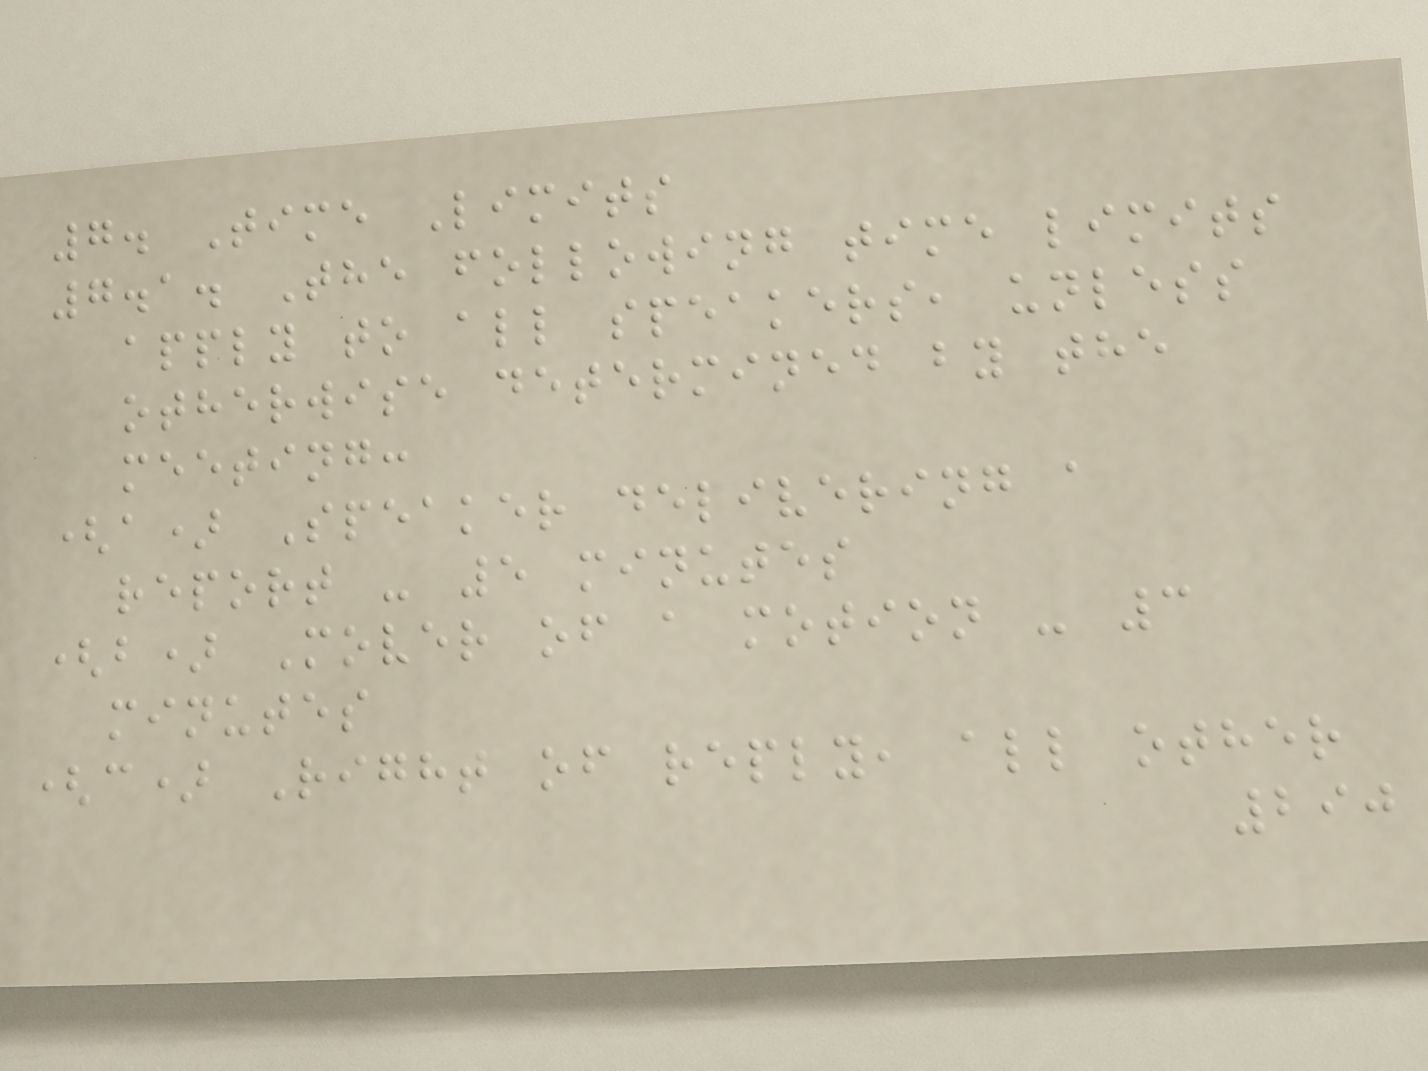7. Time Limits
7.1. The following time limits
apply to all speakers, unless
otherwise determined by the
meeting:
(a) Speaker delivering a
report - 5 minutes
(b) Mover of a motion - 3
minutes
(c) Right of reply, all other
290
